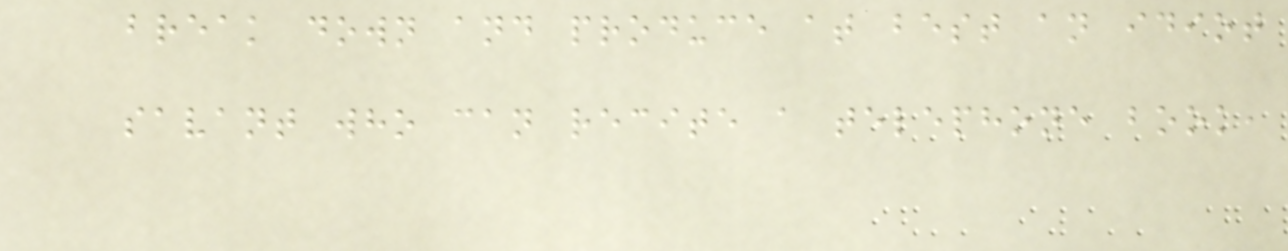break down and produce at best an idiot
savant who can recite a telephone book,
